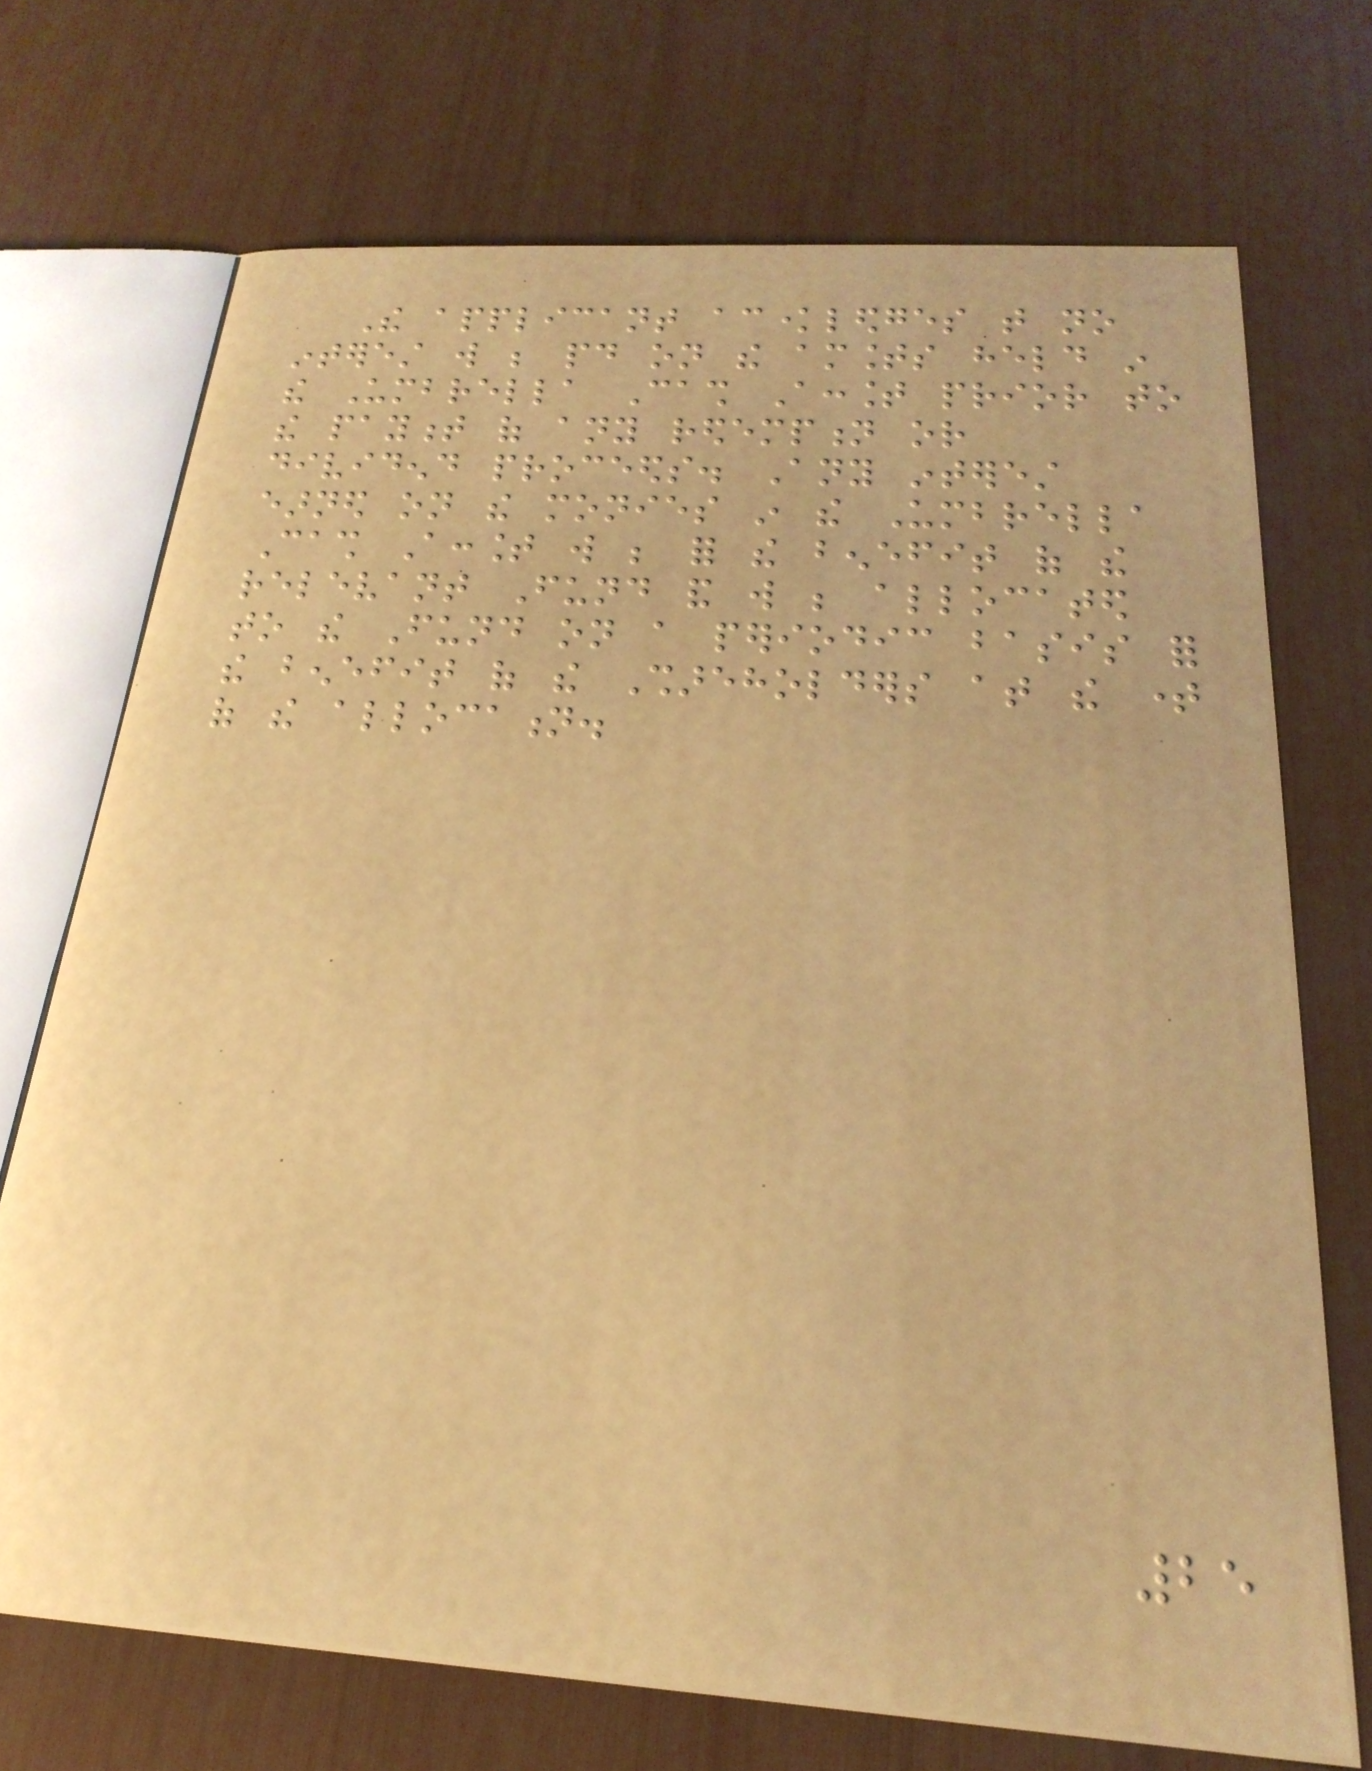The applicant acknowledges that no
interest will be paid on the amounts held in
the Umbrella Cash Account prior to
the payment of any redemption or
dividend proceeds. Any interest
earned on the monies in the Umbrella
Cash Account will be for the benefit of the
relevant Fund and will be allocated
to the Fund on a periodic basis for
the benefit of the Shareholders at the time
of the allocation.
25
